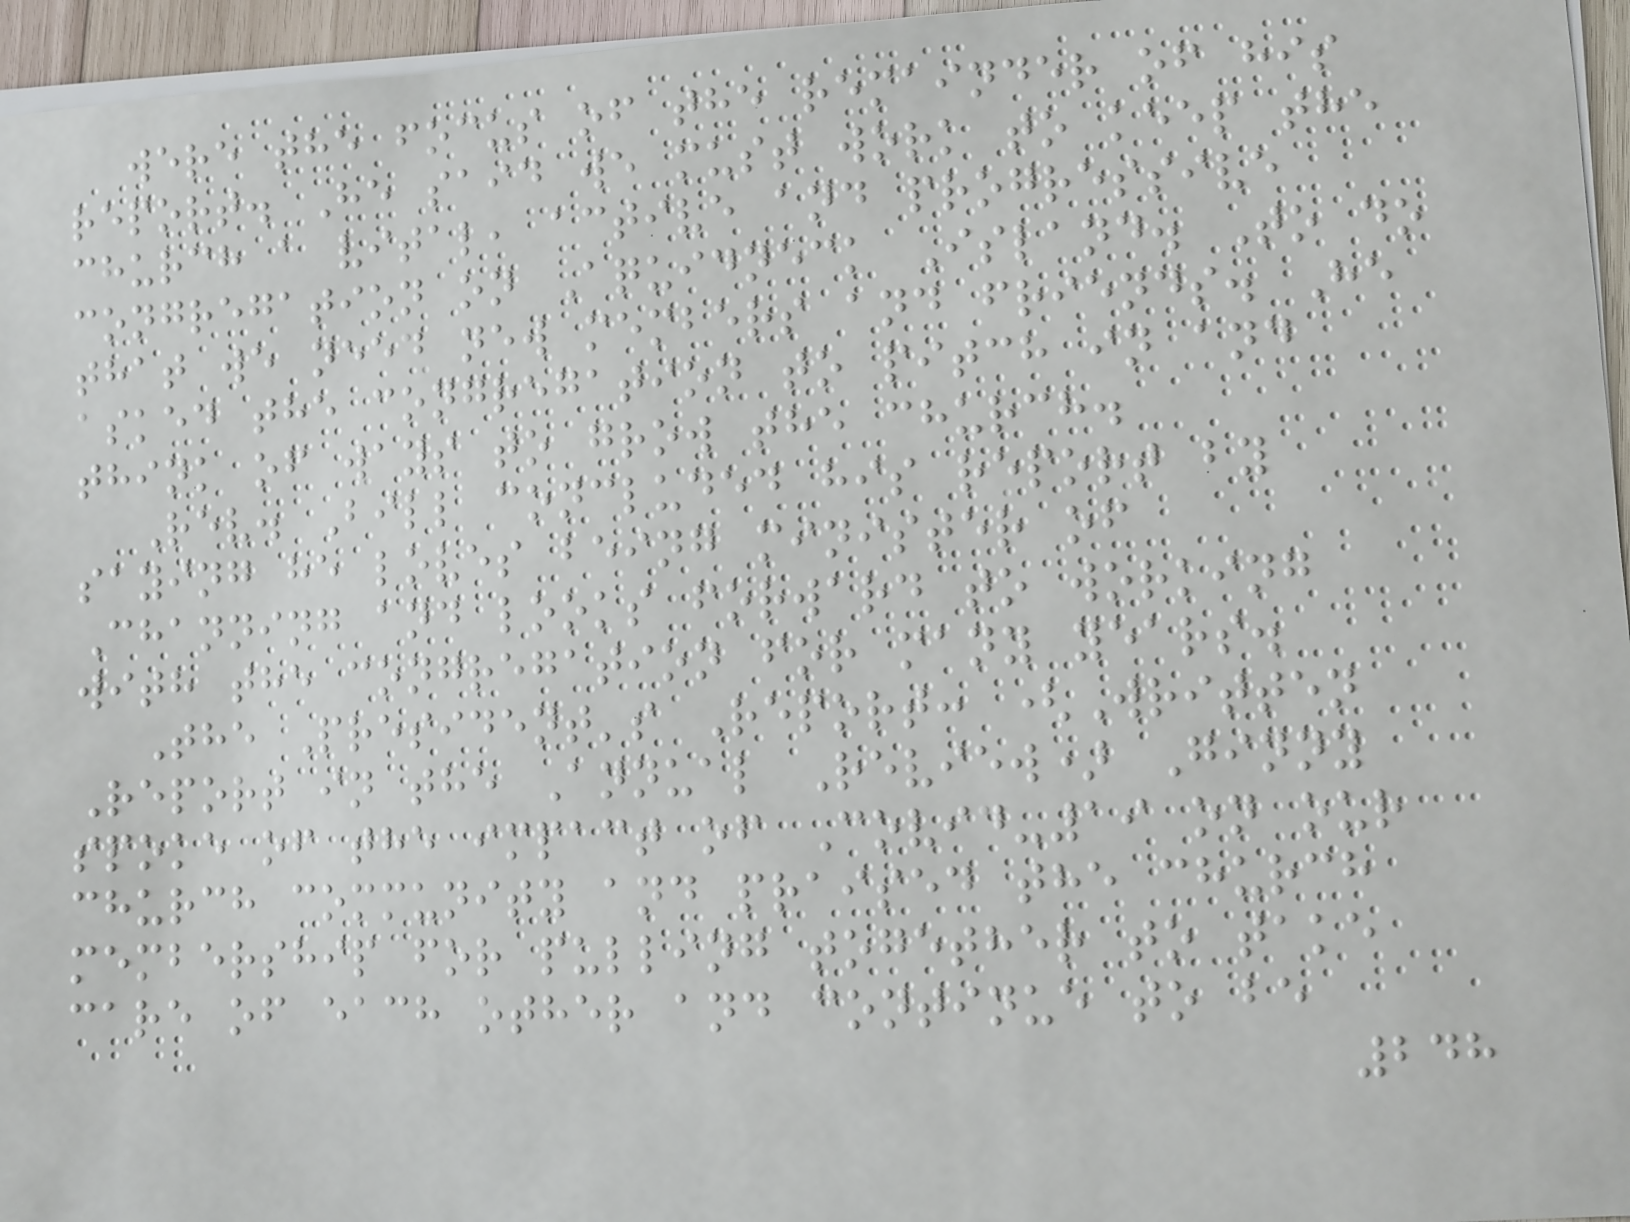were the focus of the remainder of his
report. He said we must work to keep the
church a vital, active and progressive
congregation on Aquidneck Island. To do
that we need new members and friends. He
asked the congregation to pitch in and
think of ways to grow the church.
Rev. Bill concluded his report by
saying he loves being minister of
Channing and looks forward to working
with the congregation for many years.
The President's Report: (Written
Report in the Annual Review) Ginny
spoke of the impact of Covid-19 on our
church community and praised the church
membership for pulling together to take
care of each other and continue to be
248
